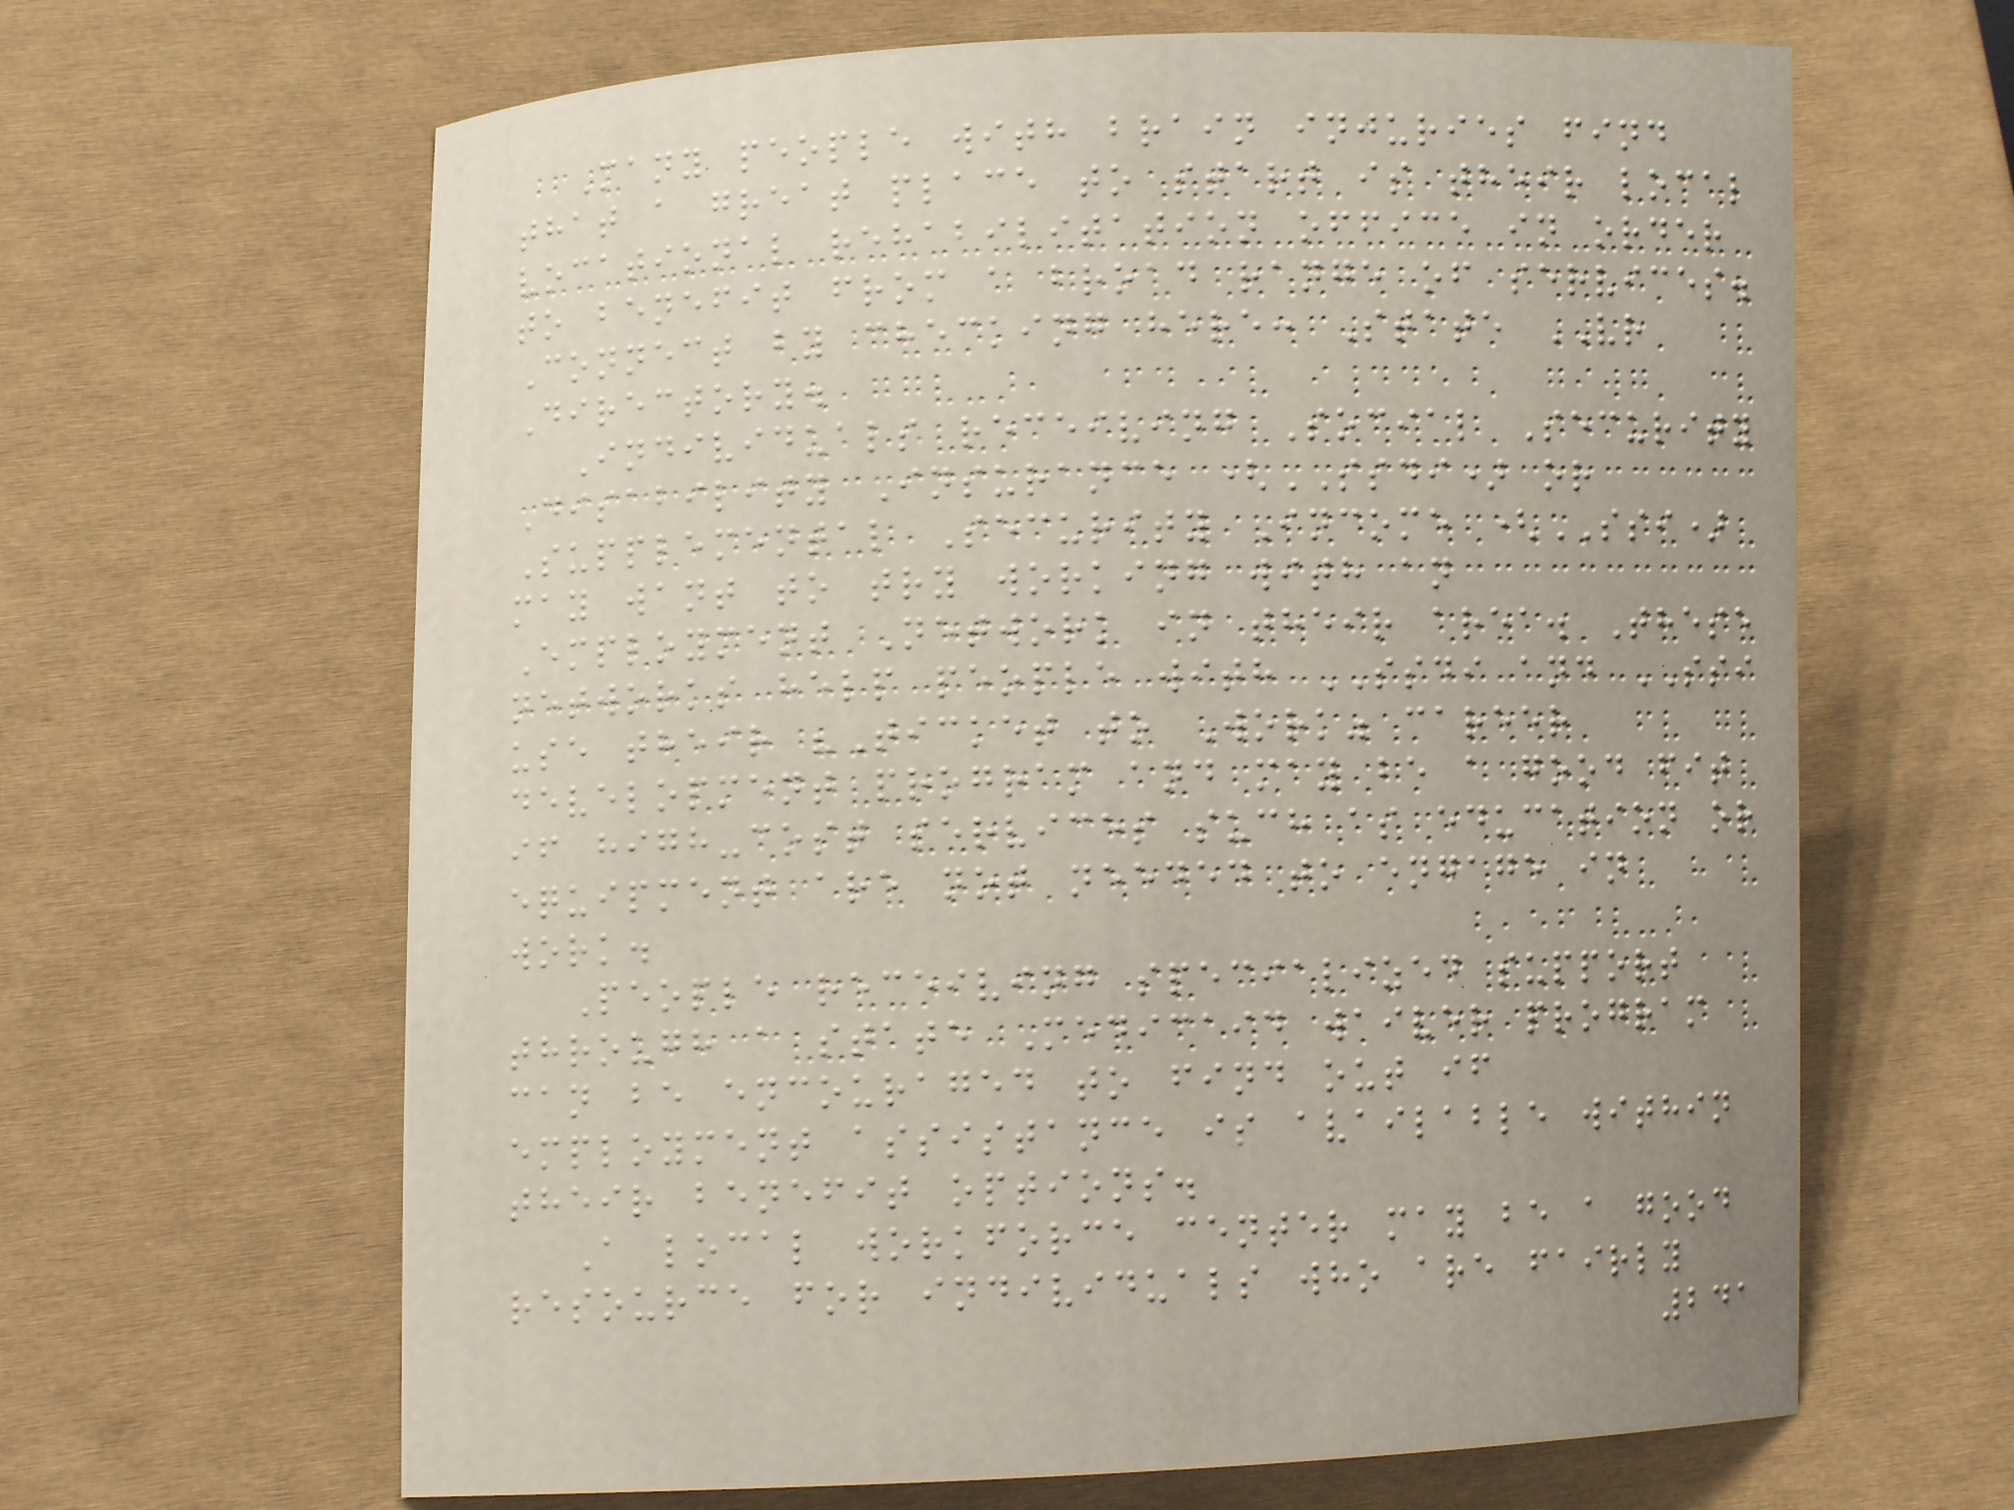Many people with brain injuries find
that a great place to start is their local
vocational rehabilitation office in order
to benefit from a broad range of services.
Connect by checking here: State VR
Directory.
Individuals receiving Social Security
Disability Insurance (SSDI) or
Supplemental Security Income (SSI)
may want to try working with an
Employment Network in their area. These
networks help people with SSDI and SSI
use their "Ticket to Work" career
development program and may be a good fit
if high-cost services such as education or
equipment are not needed to engage in
work.
People receiving specialized support
through a state Medicaid waiver program
can be encouraged to find out if
employment assistance is available within
their benefit options.
A local workforce center may be a good
resource for individuals who are fairly
241
